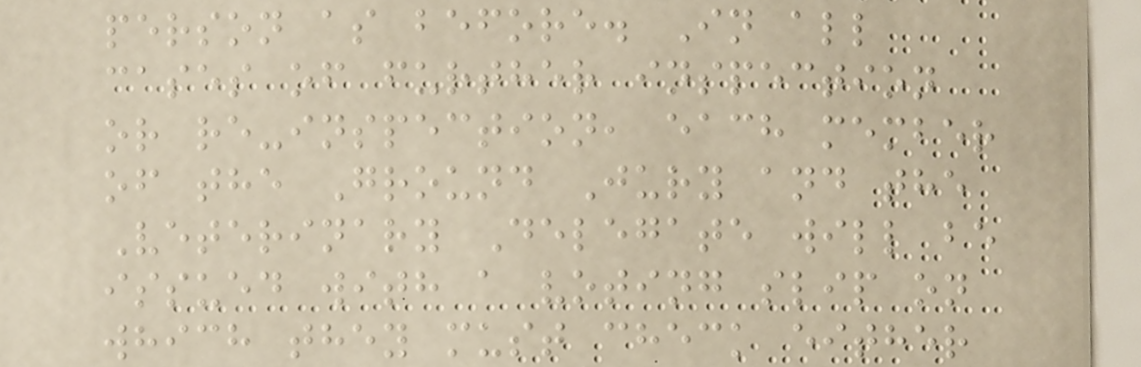person as before. In all
cases of further inspection
or re-inspection, each member
of the Ground Jury and the
Veterinary Delegate will be
issued with a voting slip on
which they must check either
